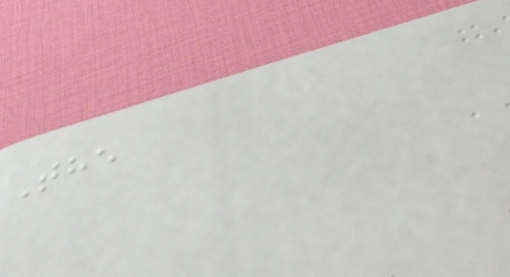The
